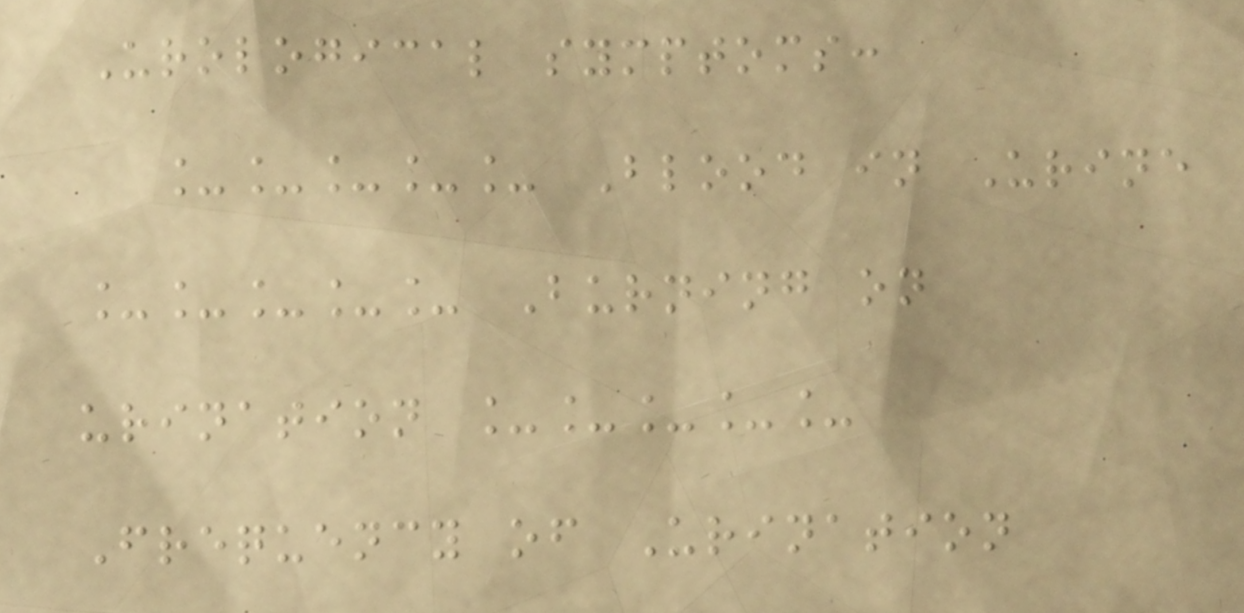Urological symptoms:
_____ Blood in Urine
_____ Burning on
urination _____
Frequency of Urination
